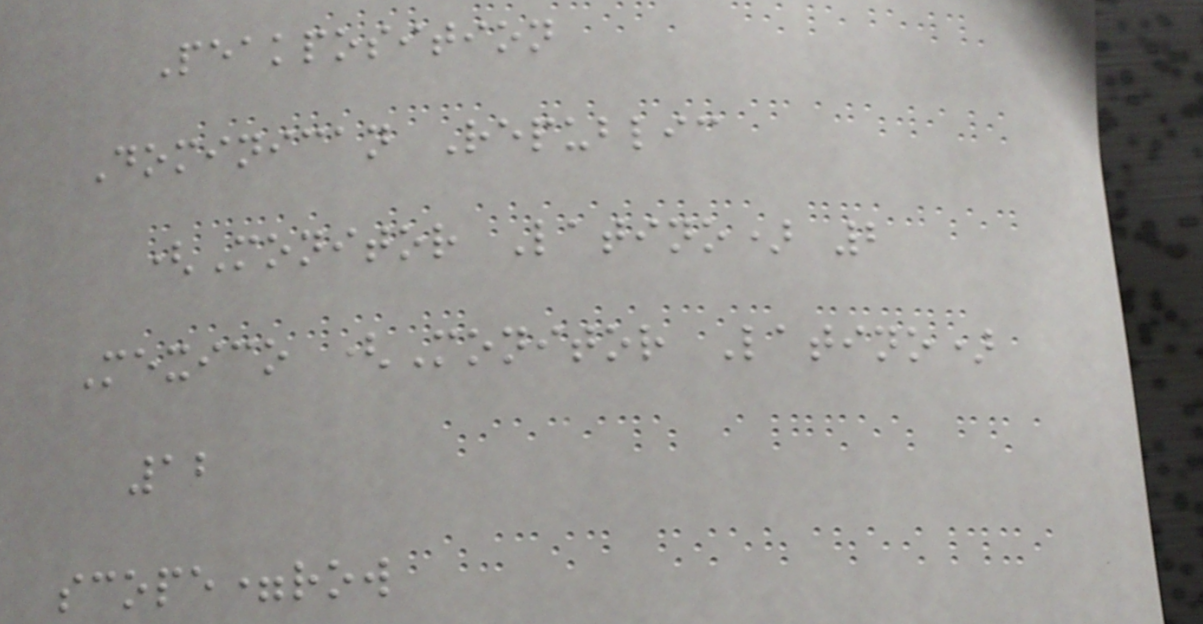Peakposition
Dominican Republic
(Monitor Latino) 2
Mexico (Monitor Latino)
12
scope=row
